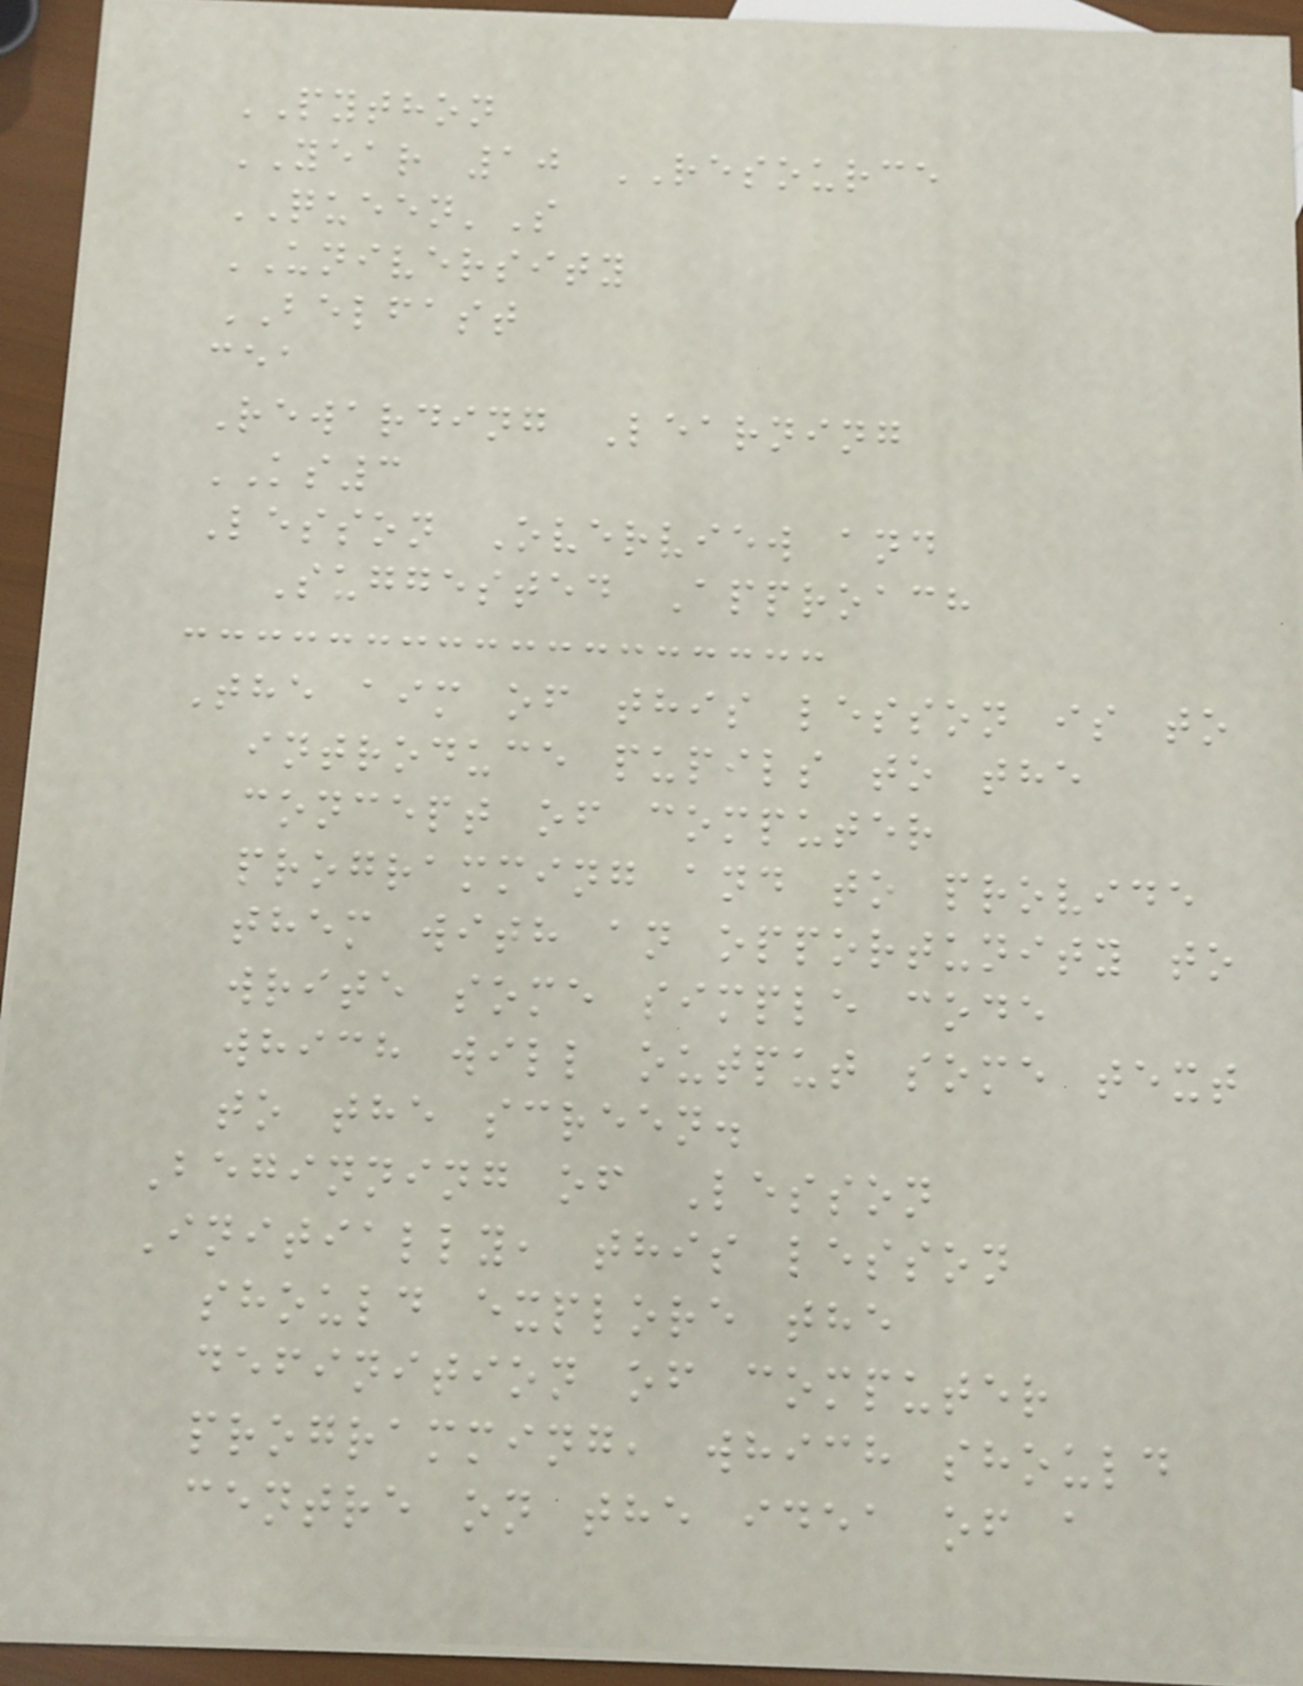PYTHON
YEAR 10 RESOURCE
QUEEN'S
UNIVERSITY
BELFAST
cea
Rewarding Learning
KS3
Lesson Overview and
Suggested Approach
The aim of this lesson is to
introduce pupils to the
concept of computer
programming and to provide
them with an opportunity to
write some simple code
which will output some text
to the screen.
Beginning of Lesson
Initially, this lesson
should explore the
definition of computer
programming, which should
centre on the idea of a
